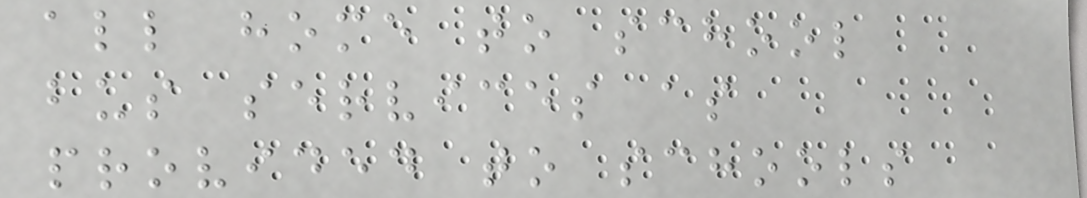all home to school
bus services as
provided to schools
